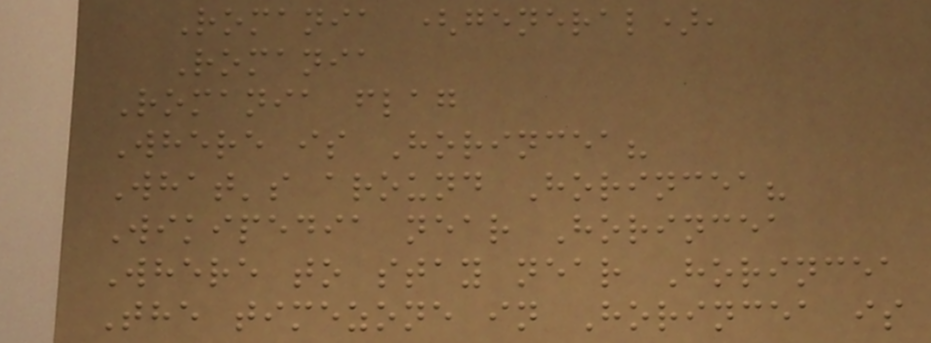Romania (general),
Romania
Romania flag
Where is Horincea?
What's around Horincea?
Wikipedia near Horincea
Where to stay near Horincea
The timezone in Horincea is
